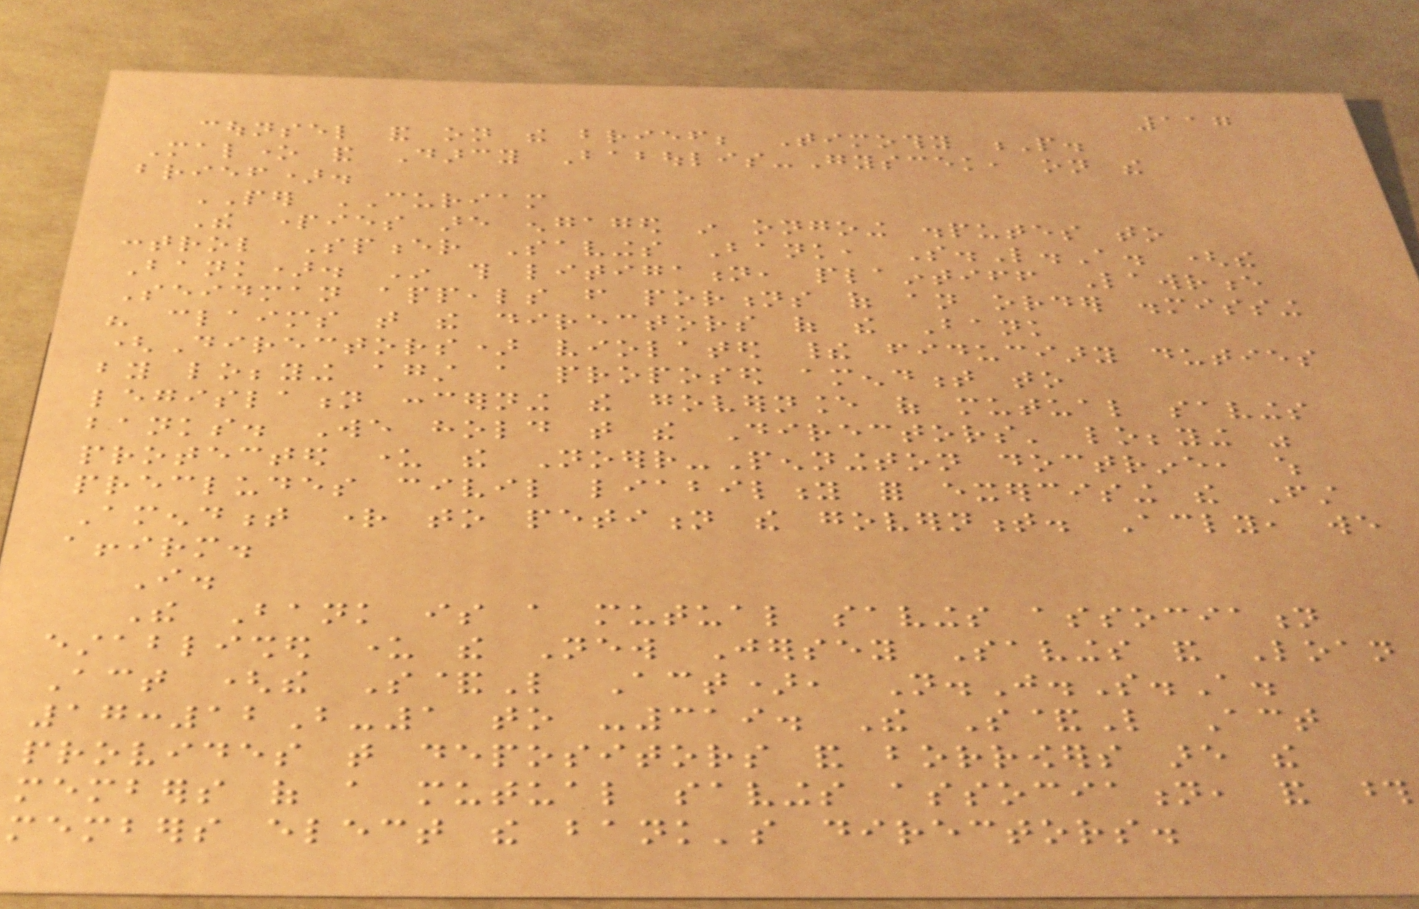117
counsel and on the brief; Timothy P.
Malone and Darcy Baboulis-Gyscek, on the
brief).
PER CURIAM
The parties are engaged in ongoing disputes to
control Spencer Savings Bank, S.L.A. (the
Bank). In this litigation, plaintiff Lawrence
Seidman appeals from portions of an order dismissing
his claims that the directors of the Bank
(Directors) violated their fiduciary duties
by lobbying against a proposed amendment to
legislation concerning the governance of mutual savings
banks. We hold that the Directors' lobbying was
protected under the Noerr-Pennington doctrine, which
precludes civil liability for exercising the First
Amendment right to petition the government. Accordingly, we
affirm.
I.
The Bank is a mutual savings association
established under the New Jersey Savings and Loan
Act (the S&L Act), N.J.S.A.
17:12B-1 to -319. The S&L Act
provides that depositors and borrowers are the
members of a mutual savings association, and those
members elect the bank's directors.
